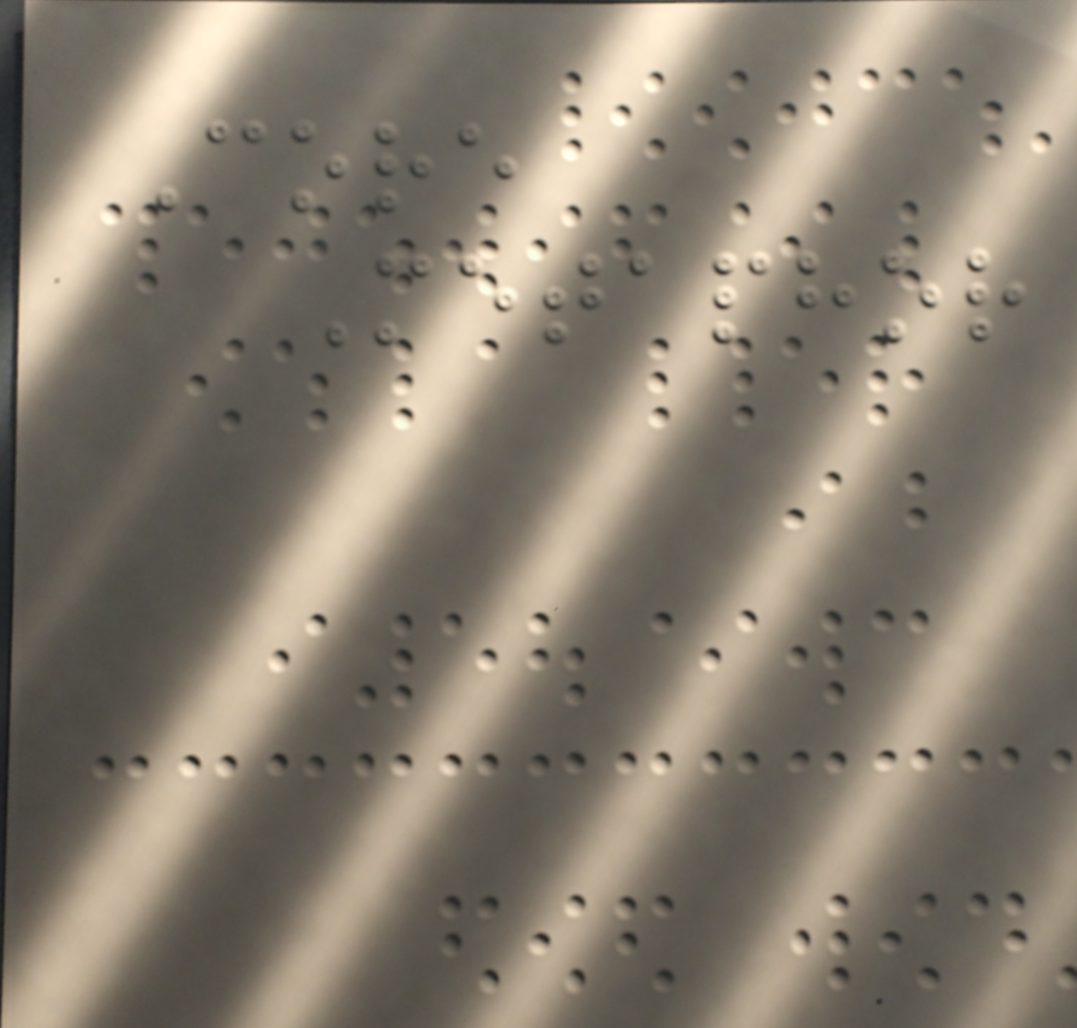Core
Metaphor
